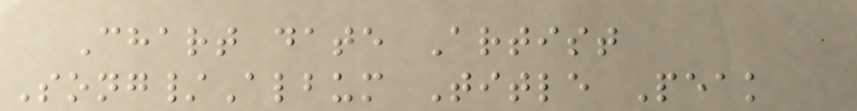Chart date Artist
Song/Album Title Peak
